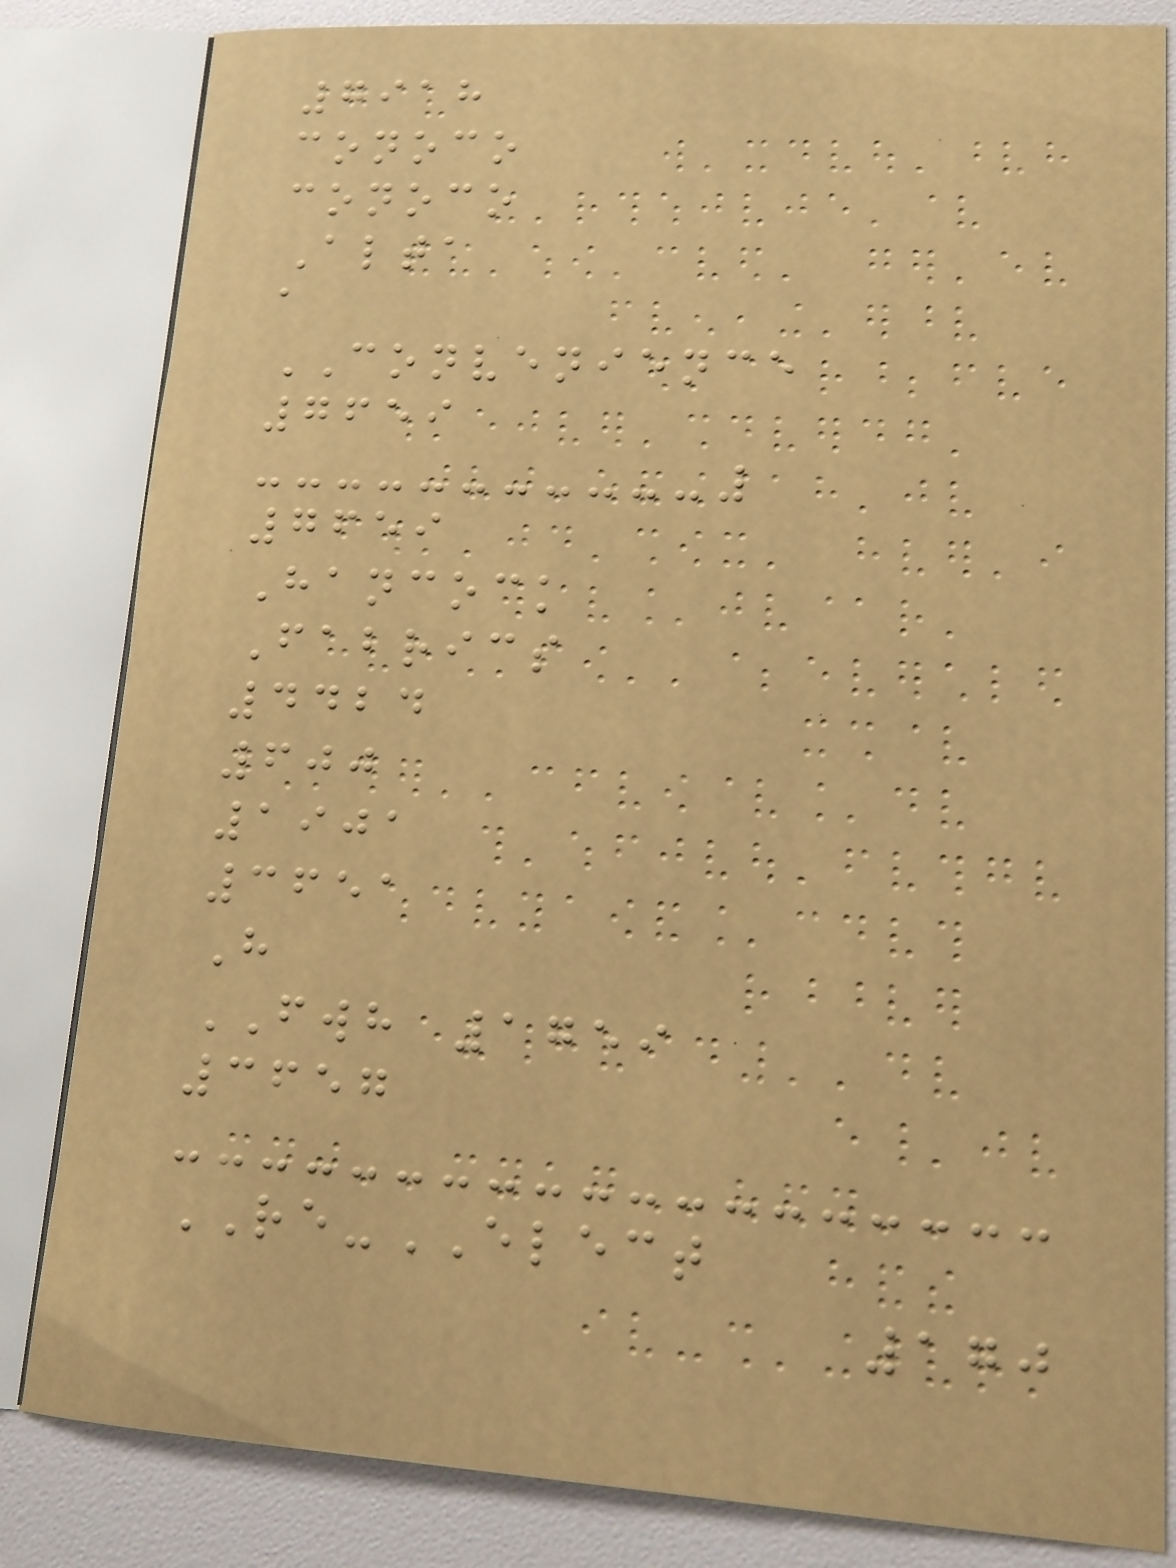7918
conoco
conoco
Alta
a
CONVENIENCE
7659
7659
Hancock
Fabrics
4424
600
1901
3651
H
FWH 1759
3657
RE-ELECT
170
